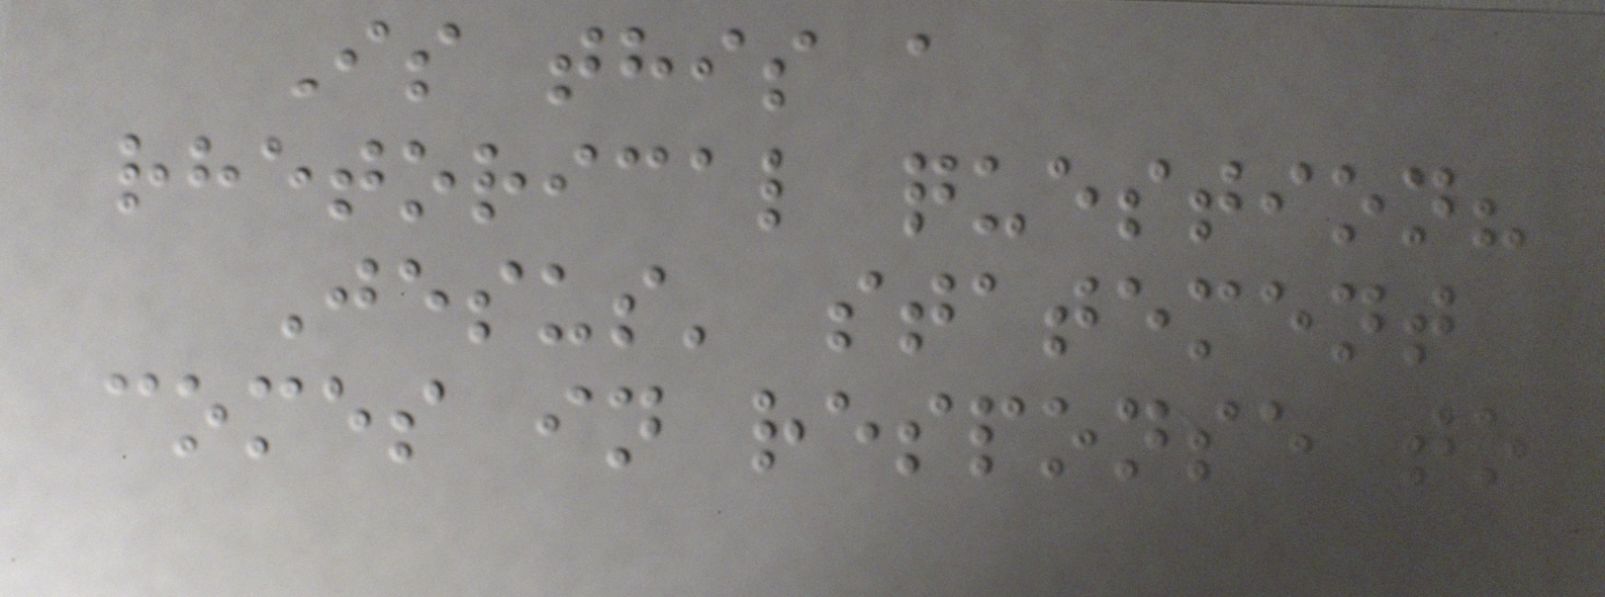Is this a
rhetorical question?
Jesus' statement
comes in response to
